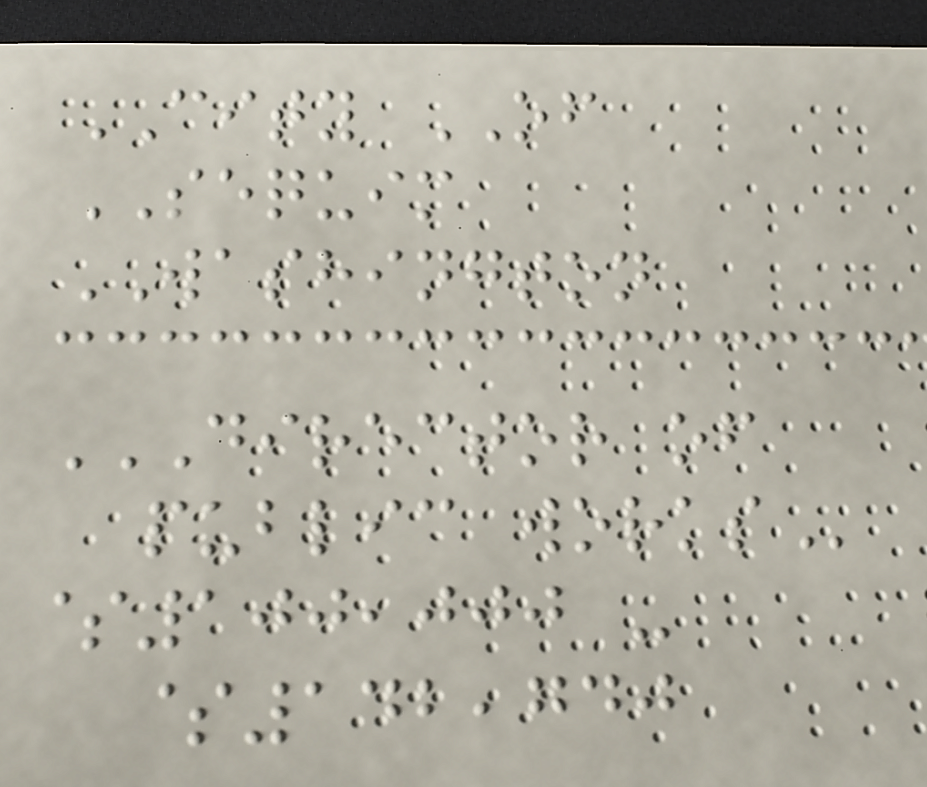CITY OF
SEQUIM
WASHINGTON
DIRECTOR OF
PUBLIC WORKS
$100,000 -
$142,740
